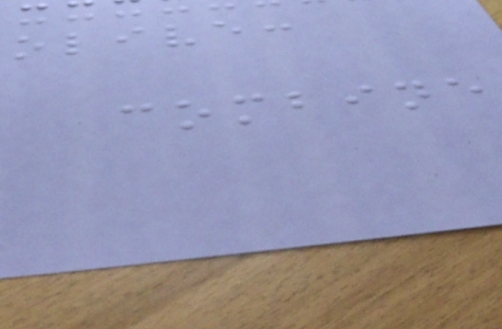olive:
combine
